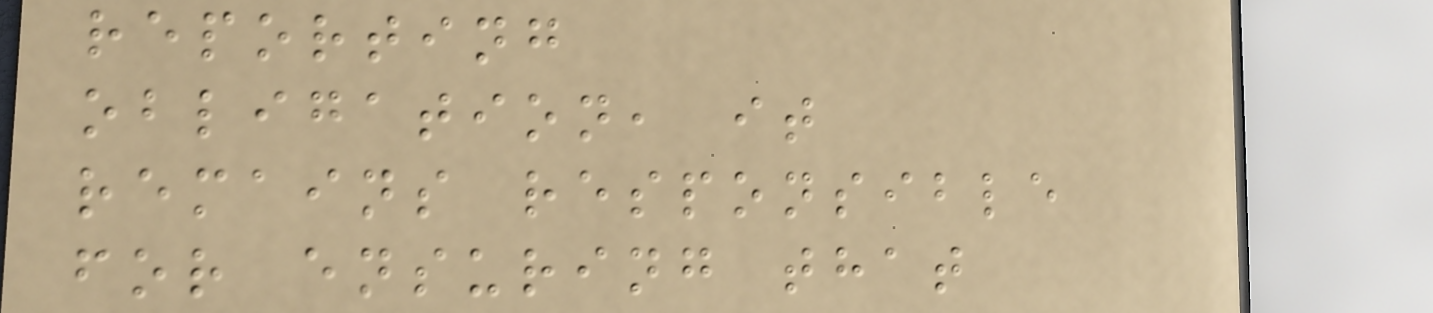reporting
obligation, it
remains responsible
for ensuring that
